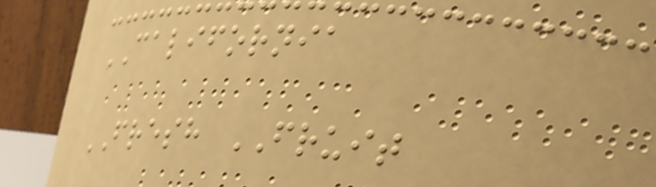CALIFORNIA
FRESH FRUIT
